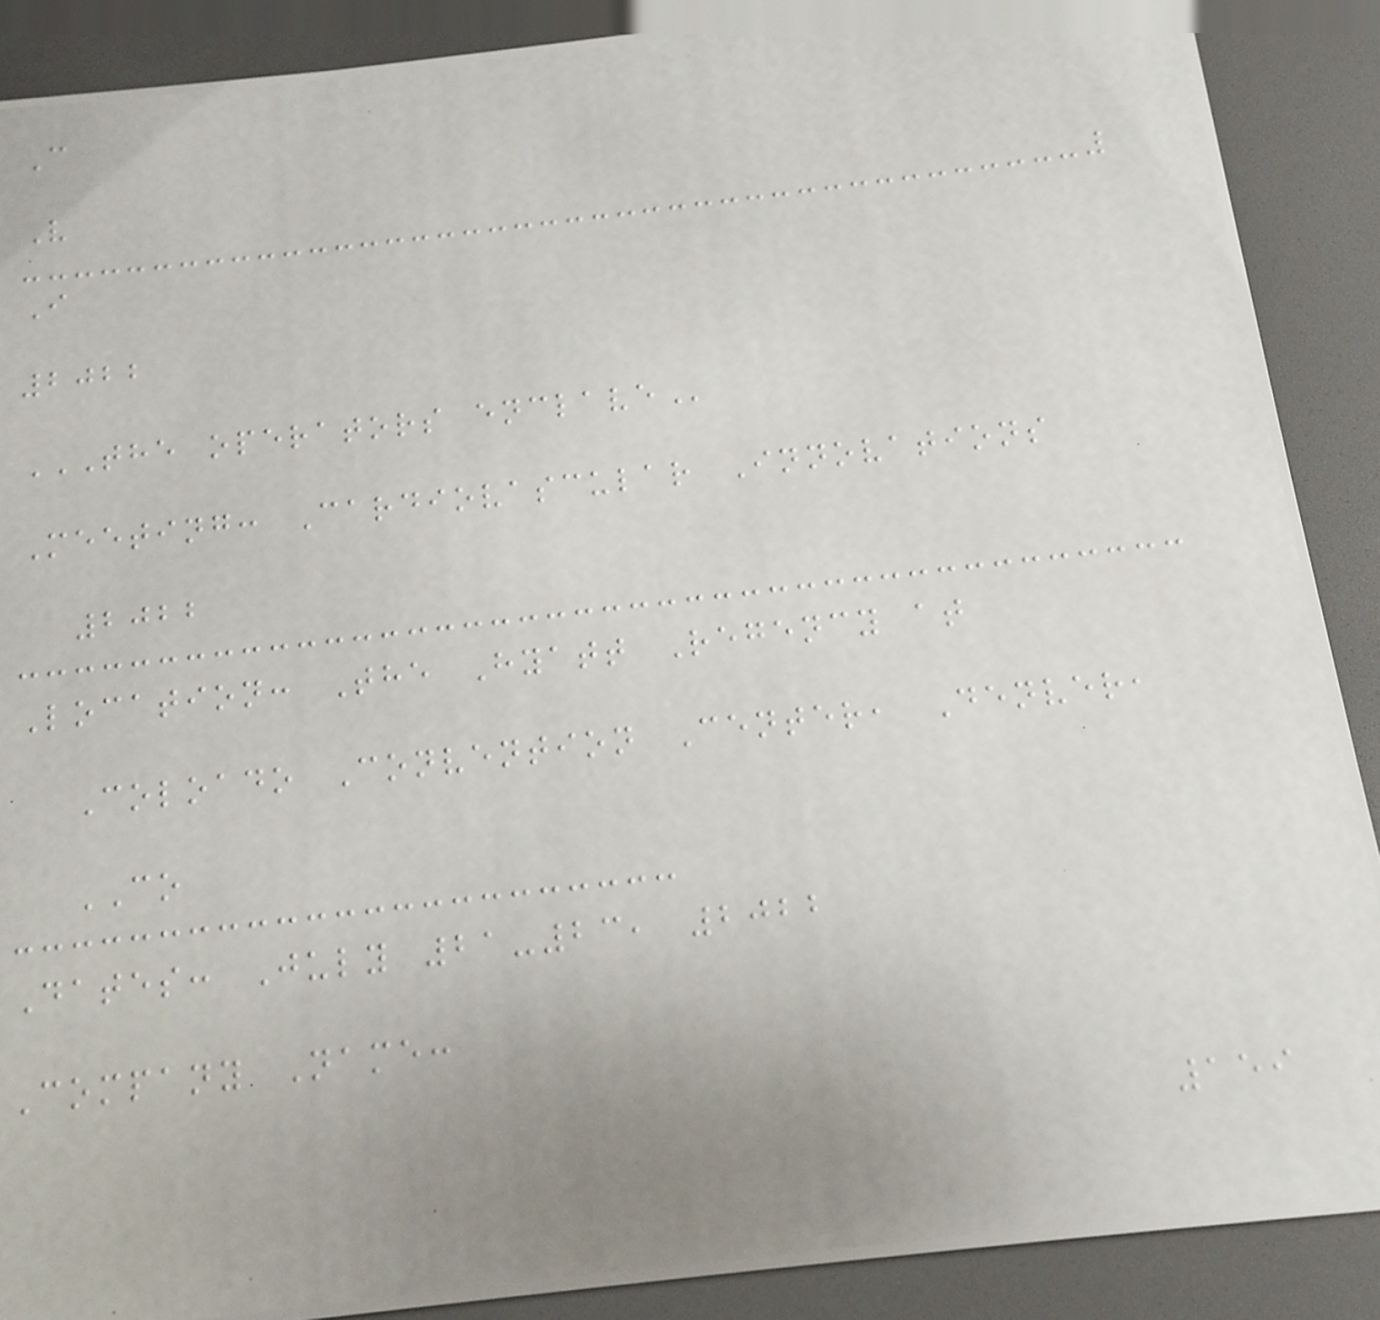C
V
I
2022
THE OPERATORS ENCLAVE
Meeting: Cardiovascular Innovations
2022
Location: The Hyatt Regency at
Coloado Convention Center, Denver,
CO
Dates: July 21-23, 2022
Company Name:
159
